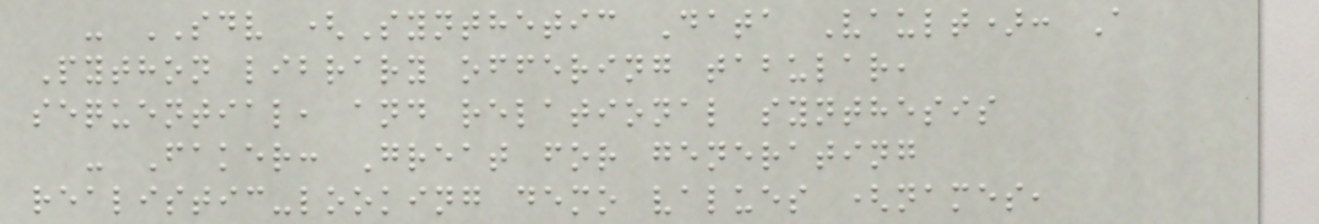- SDV (Synthetic Data Vault): A
Python library offering tabular,
sequential, and relational synthesis
- Faker: Great for generating
realistic-looking demo values (names,
